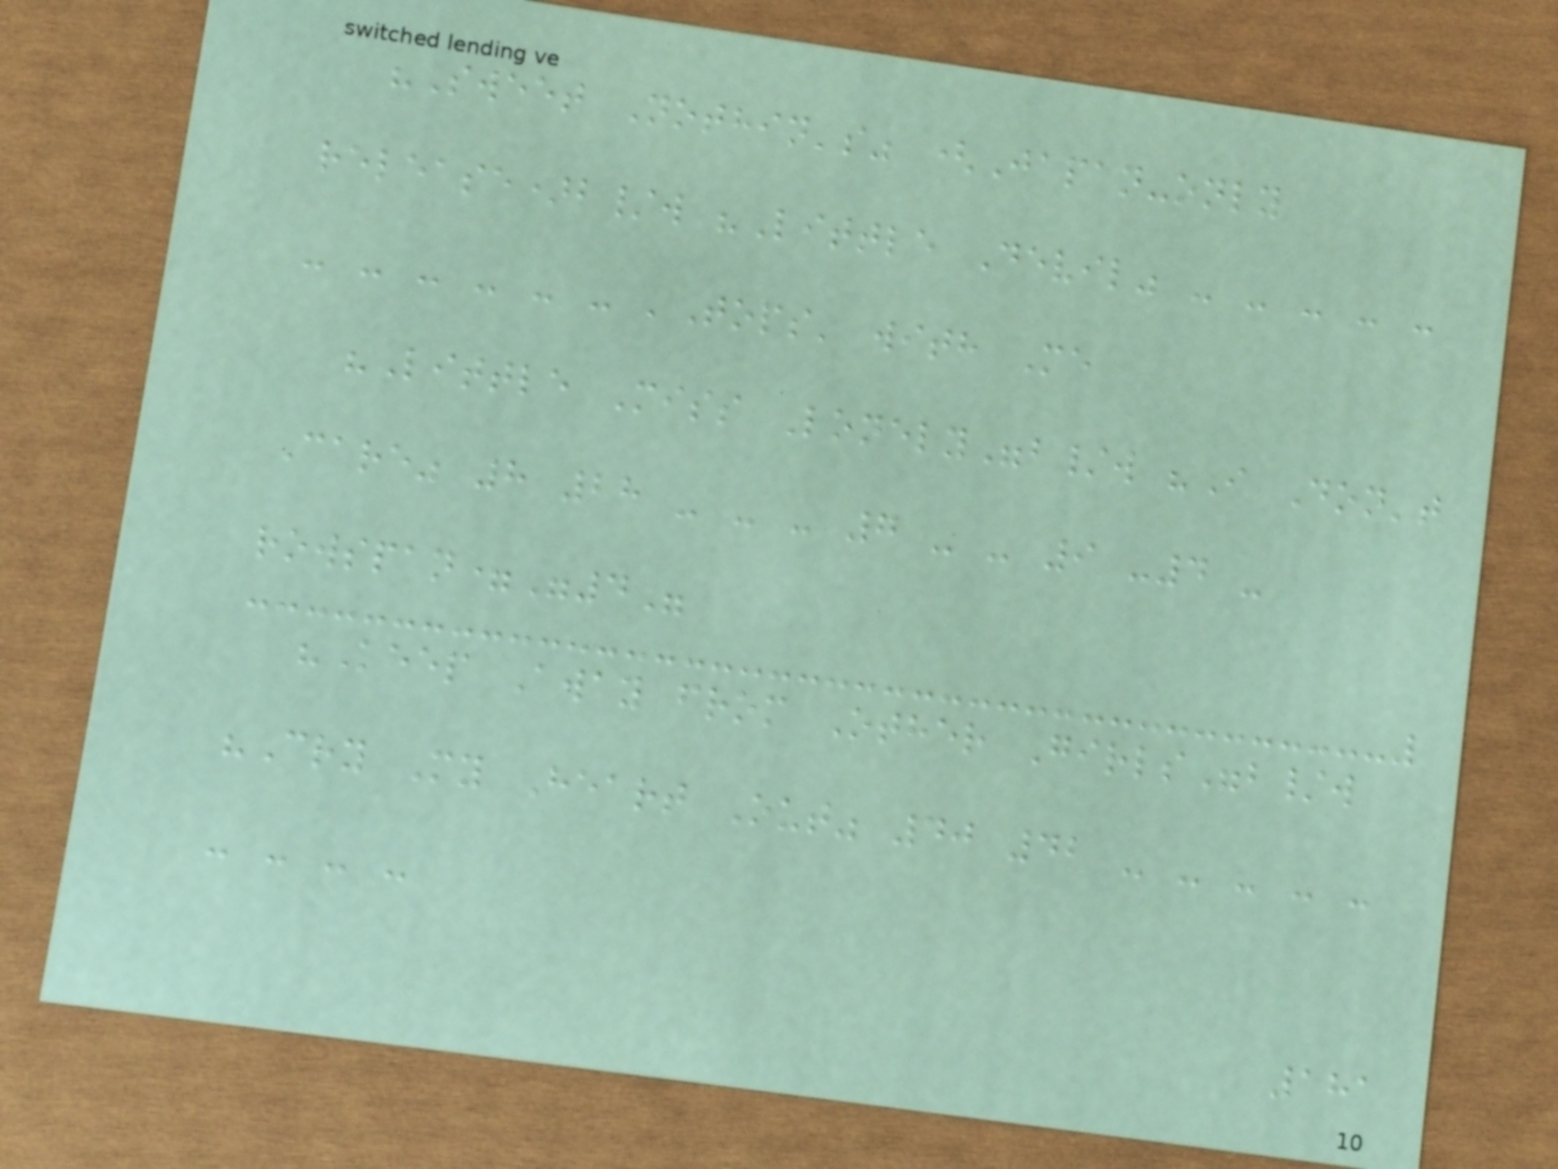"Sweet Nothin's" (Japan-only
release)b/w "Little Devil" - - - - -
- - - - - - 'Tops' with Me
"Little Miss Lonely"b/w "I Don't
Care" 8 28 - - - 7 - - 9 -4 -
rowspan="4"
"Keep Away from Other Girls"b/w
"Cry My Heart Out" 40 42 - - - - -
- - - -
181
